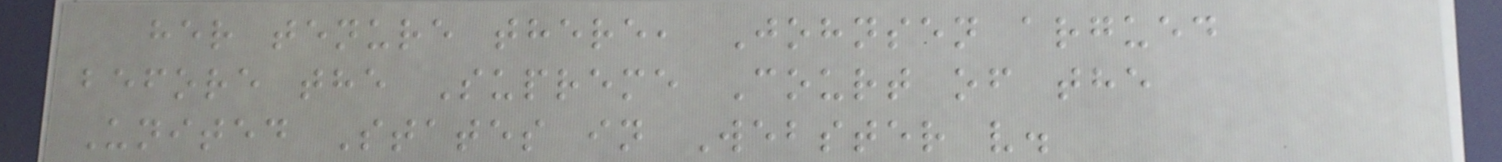her tenure there, Johnsen argued
before the Supreme Court of the
United States in Webster v.
